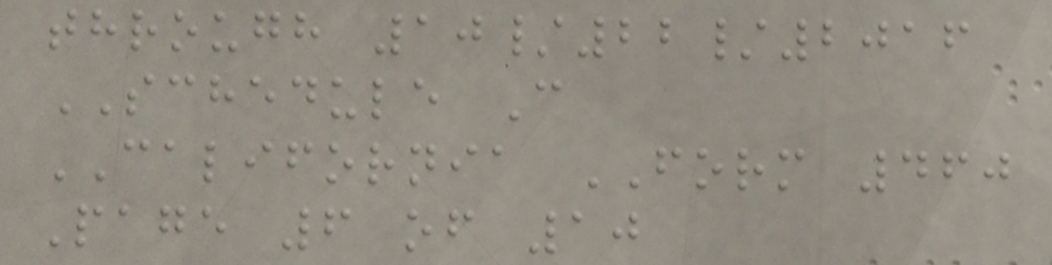through 10/22/2016
SCHEDULE C
CALIFORNIA FORM 460
Page 6 of 10
